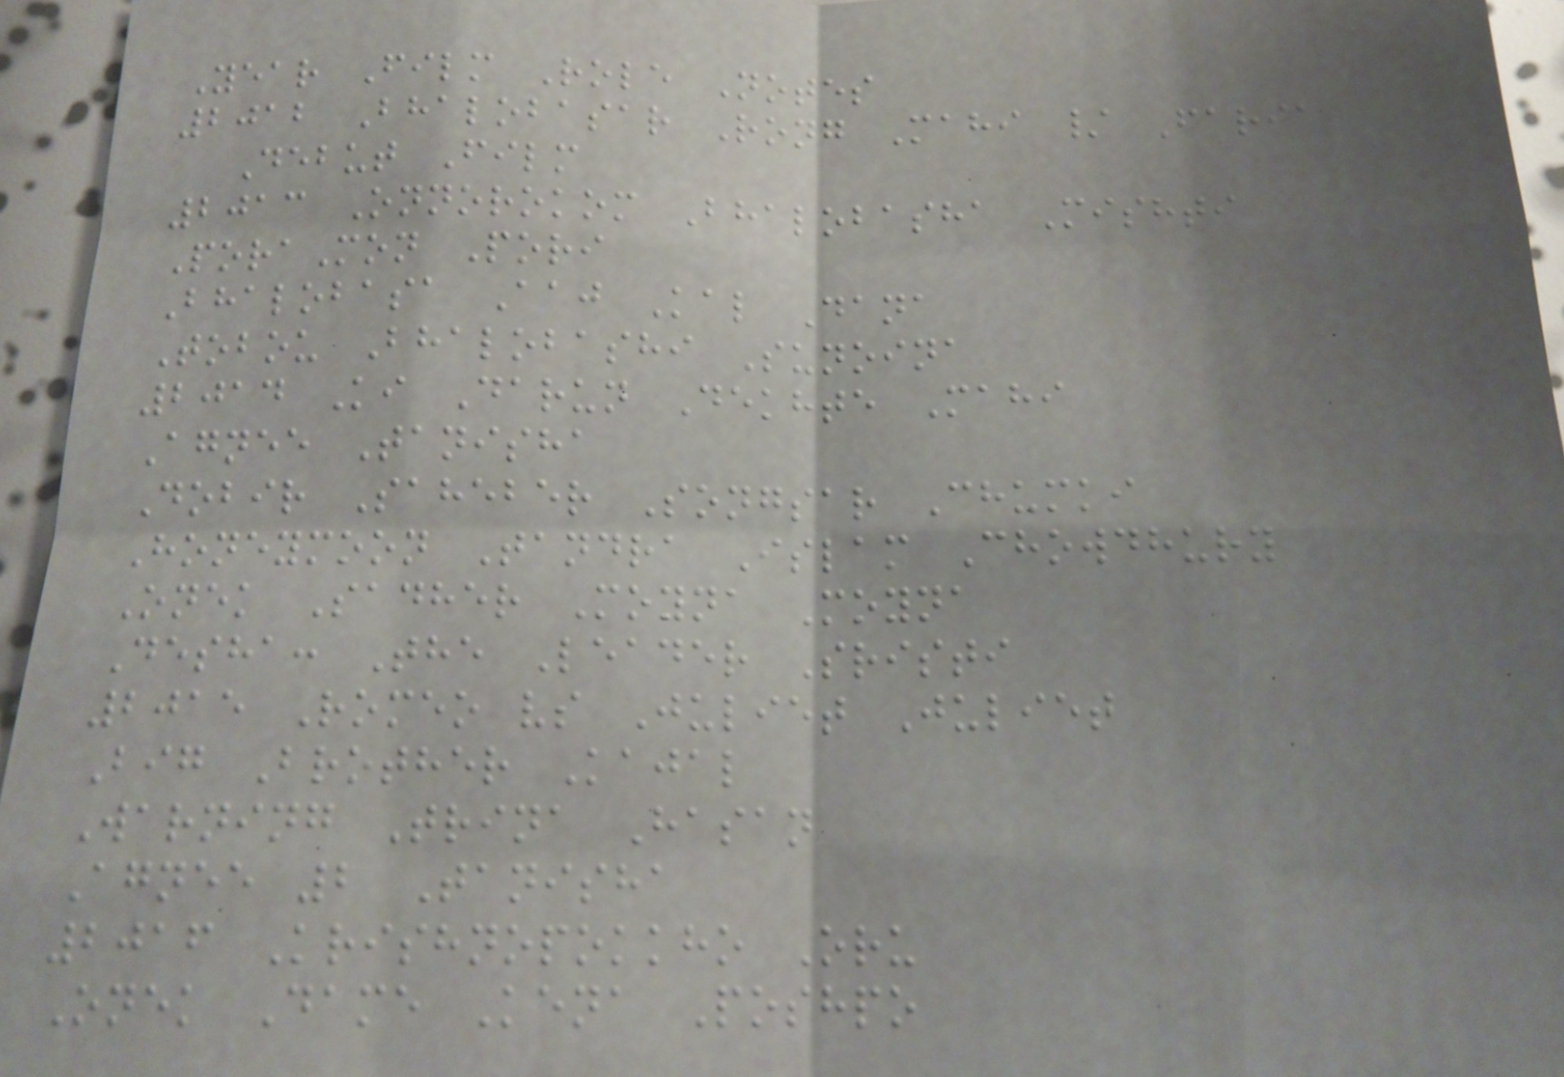Year Film Role Notes
2012 Bhalobasar Rong Mahi / Faria
Debut Film
2013 Onnorokom Bhalobasha Mishti
PoraMon Pori
Bhalobasa Aaj Kal Dana
Tobou Bhalobashi Sunoina
2014 Ki Darun Dekhte Mahi
Agnee Tanisha
Dobir Saheber Songsar Chumki
Honeymoon Tandra Islam Chowdhury
Onek Sadher Moyna Moyna
Desha: The Leader Sristi
2015 Romeo vs Juliet Juliet
Big Brother Kajal
Warning Trina Hasan
Agnee 2 Tanisha
2016 Krishnopokkho Oru
Onek Dame Kena Poshpo
